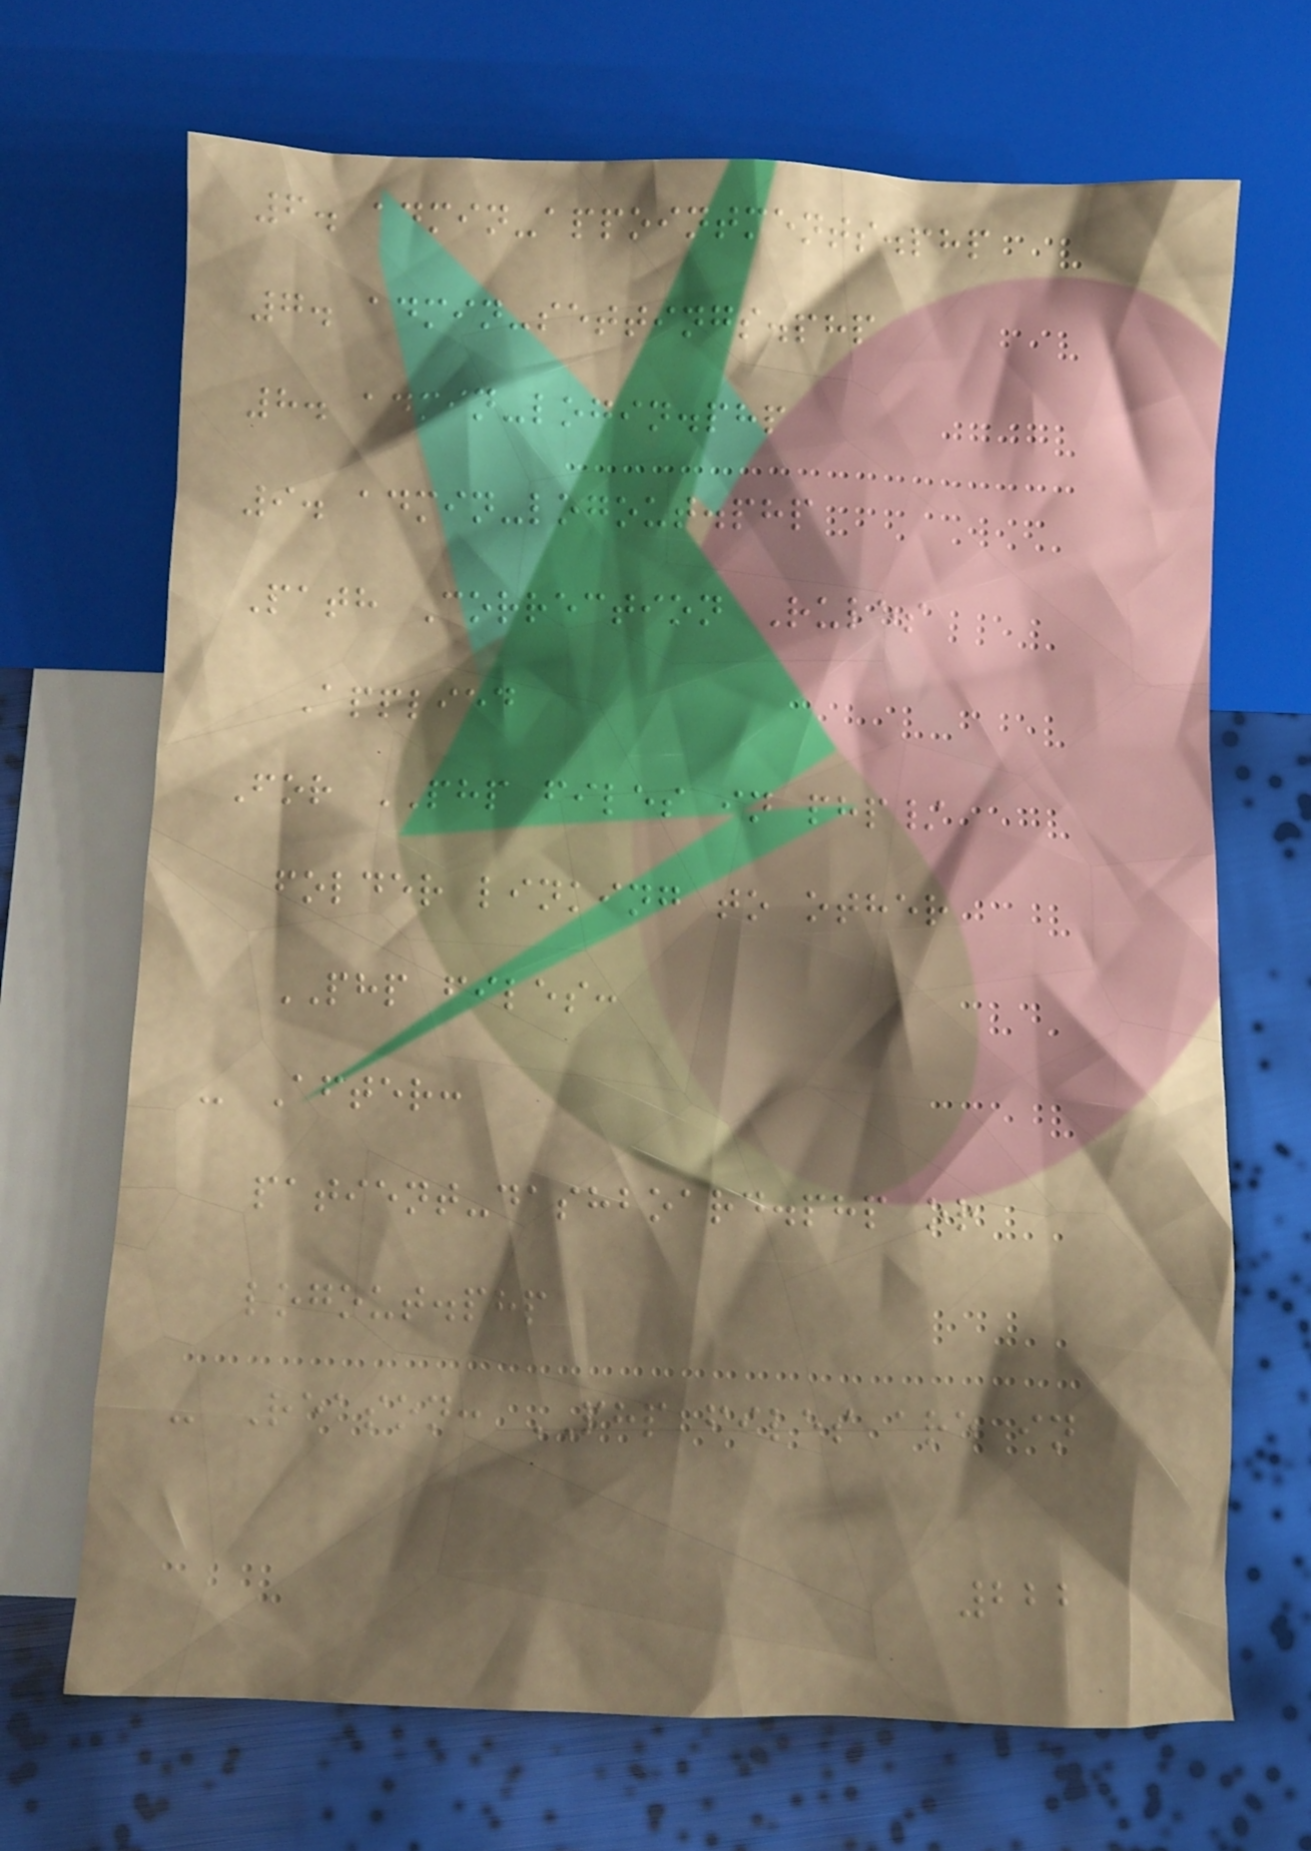6. admin-appointments.php
7. admin-settings.php
8. admin-login.php
9. admin-logout.php
Path Correction Rules
Applied
For PHP files in php/
folder linking to other
PHP files:
- After:
patient-dashboard.php or
logout.php
- Reason: PHP files are in
222
